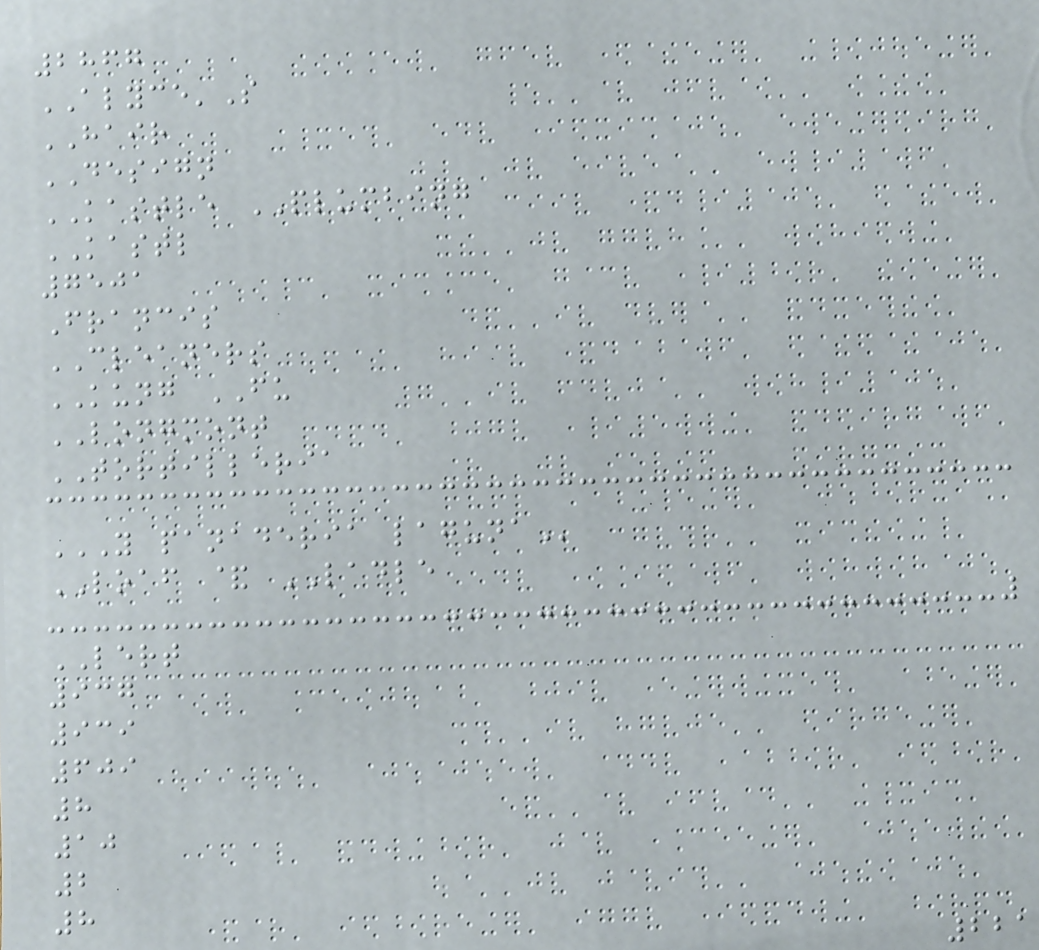2867
ALYCE'S
HAIR
DESIGN
KASTLE PLUMBING
KASTL
7501
Francis
CLEANERS
KUNG FU
LONGMONT
TORTILLERIA
Y PANADERIA LAGUNA
LOAF & LADLE
LERT
937
939
609
8
10
2
8
221
